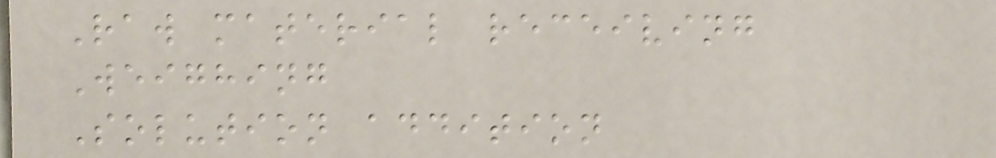Raw material receiving
Weighing
Solution addition
